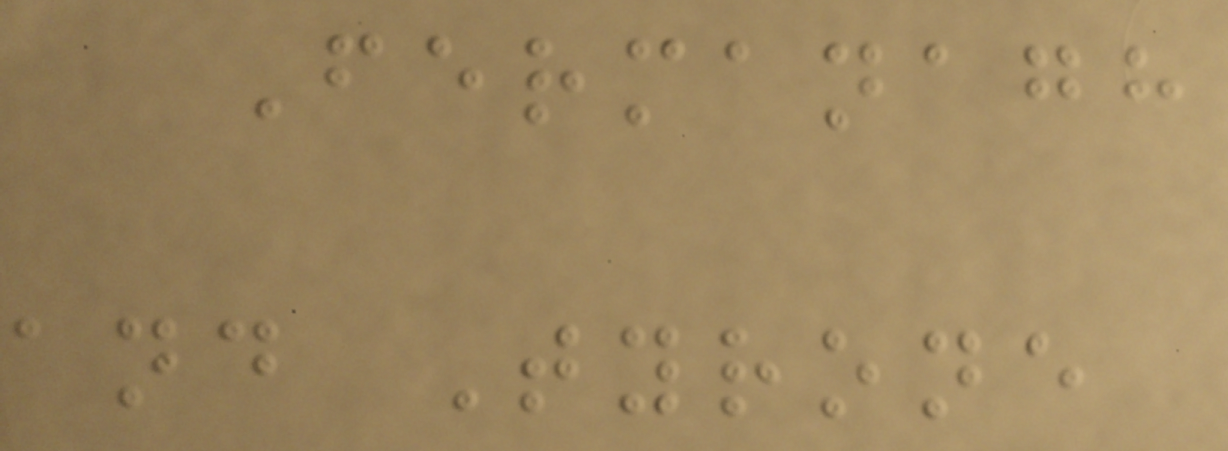Fermanagh
and Tyrone
